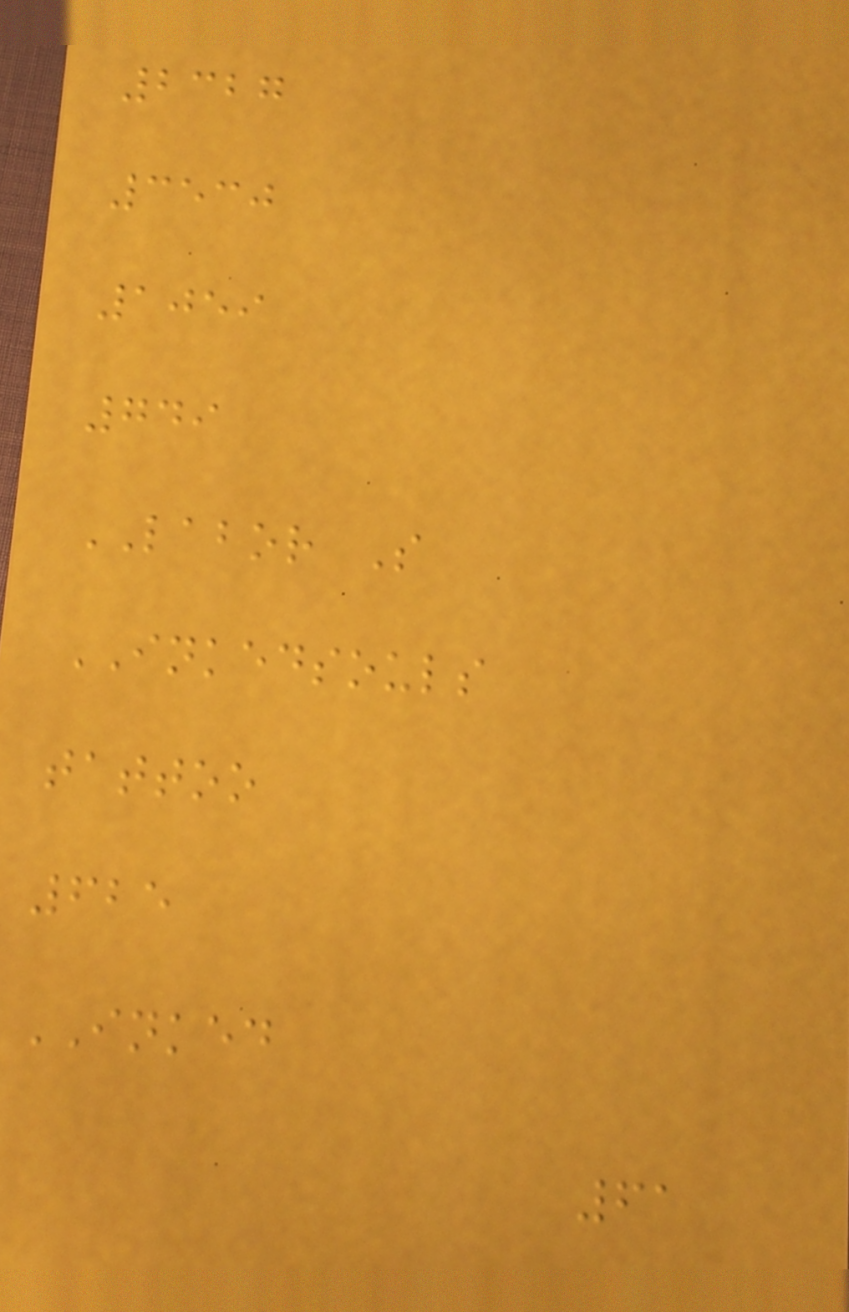2327
3530
1059
749
LABOR S
INKEDSOULS
tattoo
625
INKED
61
